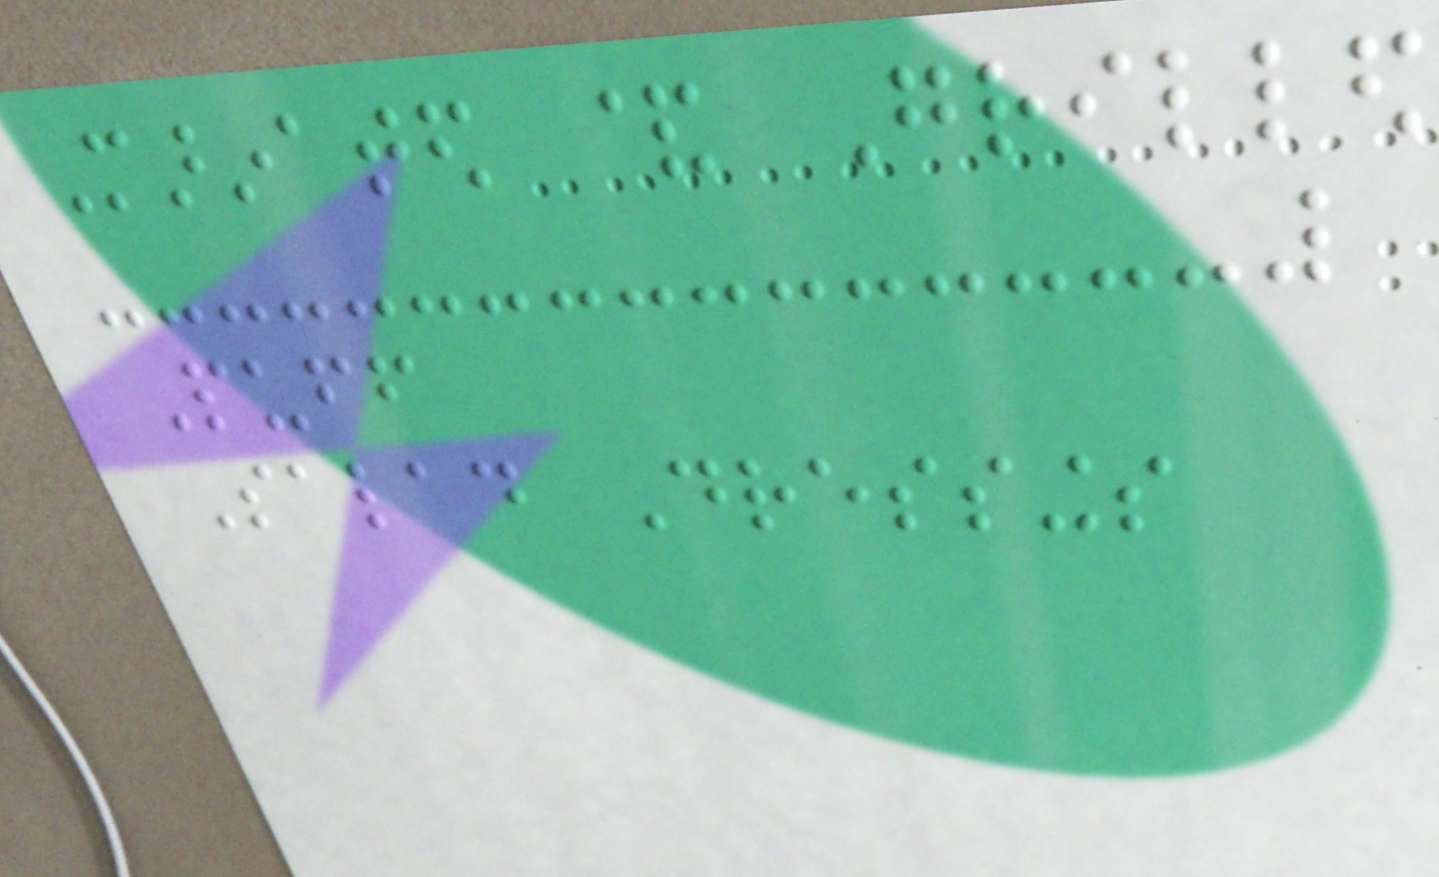Marinated & Grilled
Puff
Salad Dressings
